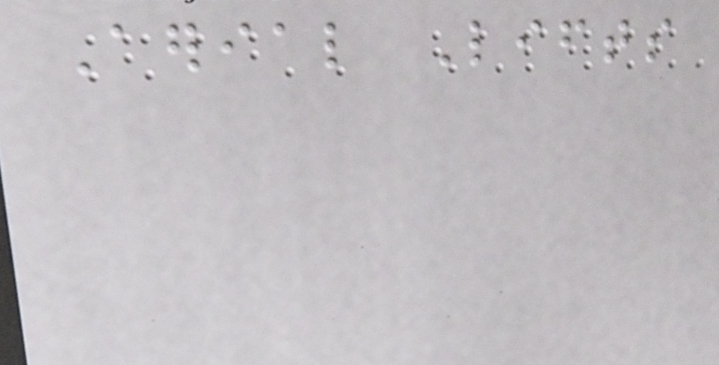Aerial Lifts
